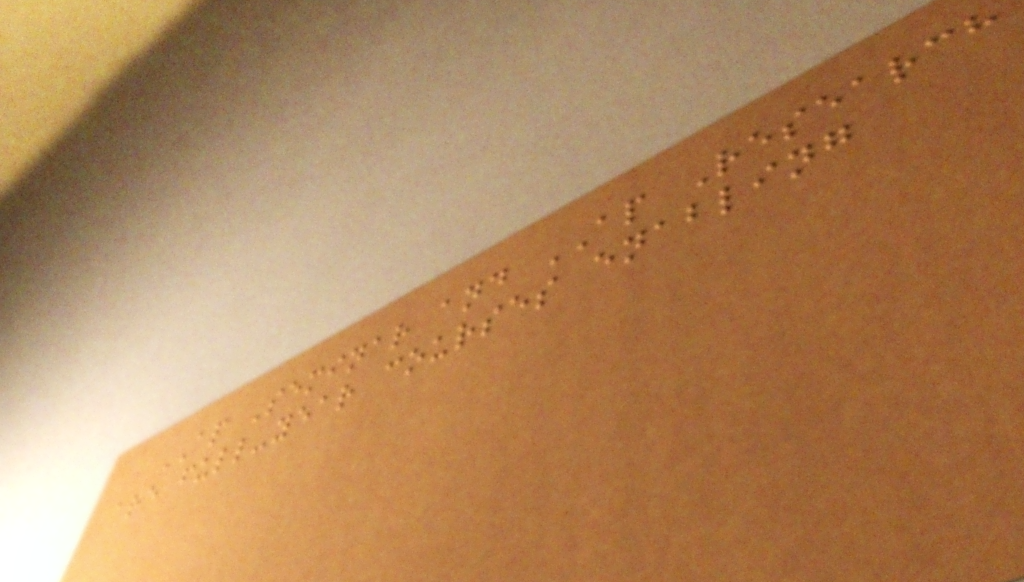AP Seminar and AP Research
are full-year courses enabling
